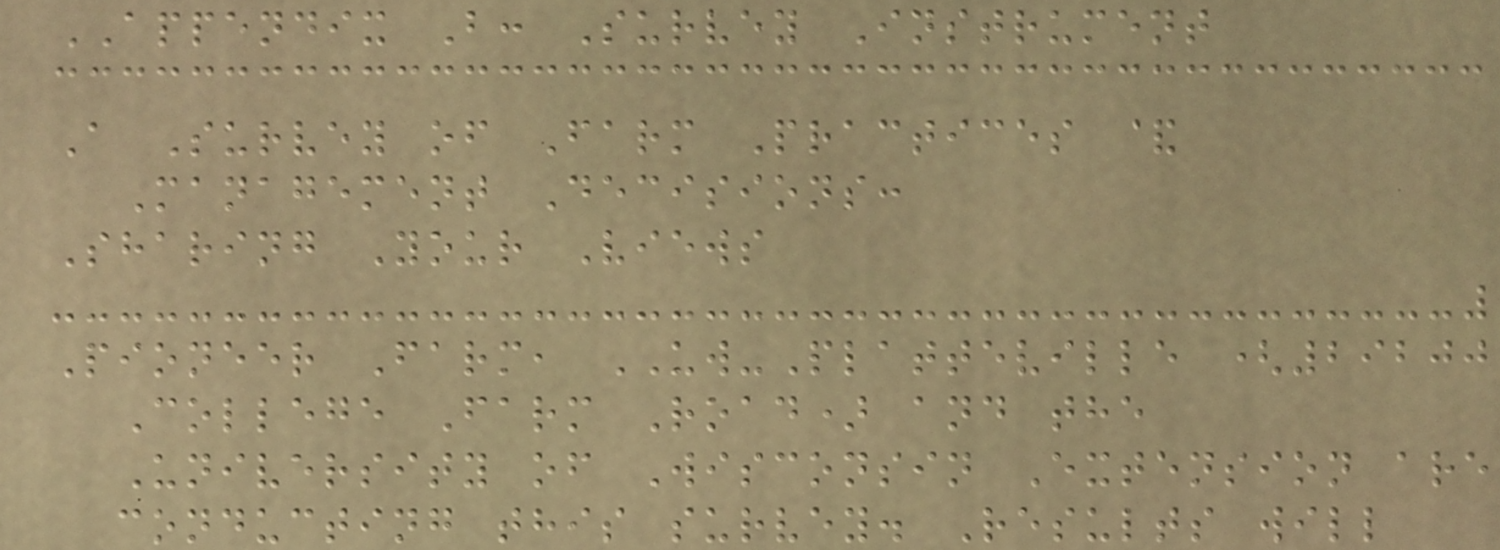APPENDIX B: Survey Instrument
A Survey of Farm Practices &
Management Decisions:
Sharing Your Views
Pioneer Farm, UW-Platteville (29200
College Farm Road) and the
University of Wisconsin Extension are
conducting this survey. Results will
